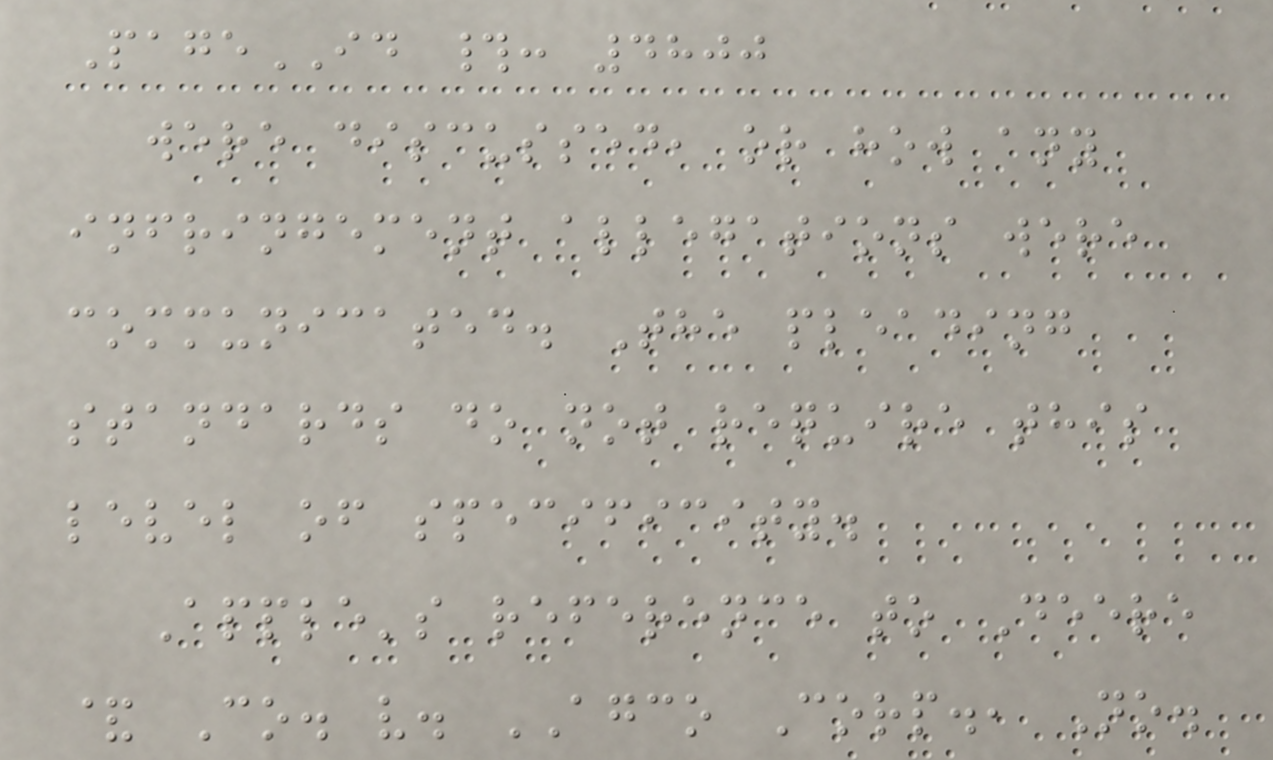PageID #: 4800
were discussed, or how any
infringement allegations were
communicated. The pleading
standards do not require this
level of specificity.
Apple's reference to Deere
& Co. v. AGCO Corp., No.
